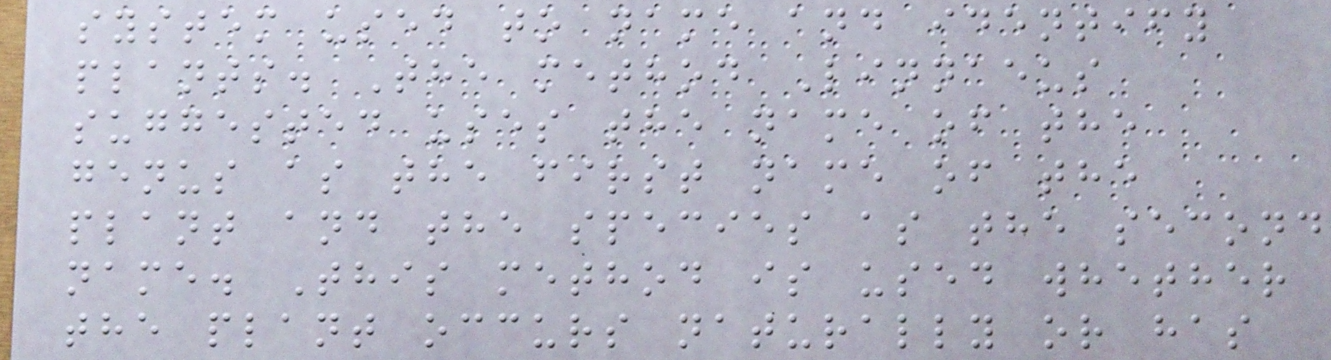system used to name and identify
plants. The method Linnaeus
suggested uses the name of the
genus as the first name of the
plant and the species as the second
name. This method is used whether
the plant occurs naturally or has
